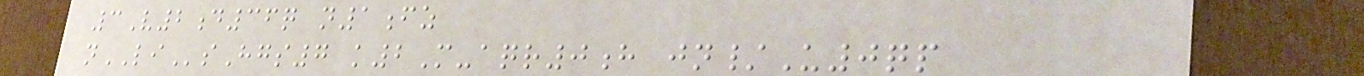3V2d36q n1fz
nLIsHgs7 k2M-aqr0h jn/U0qp
